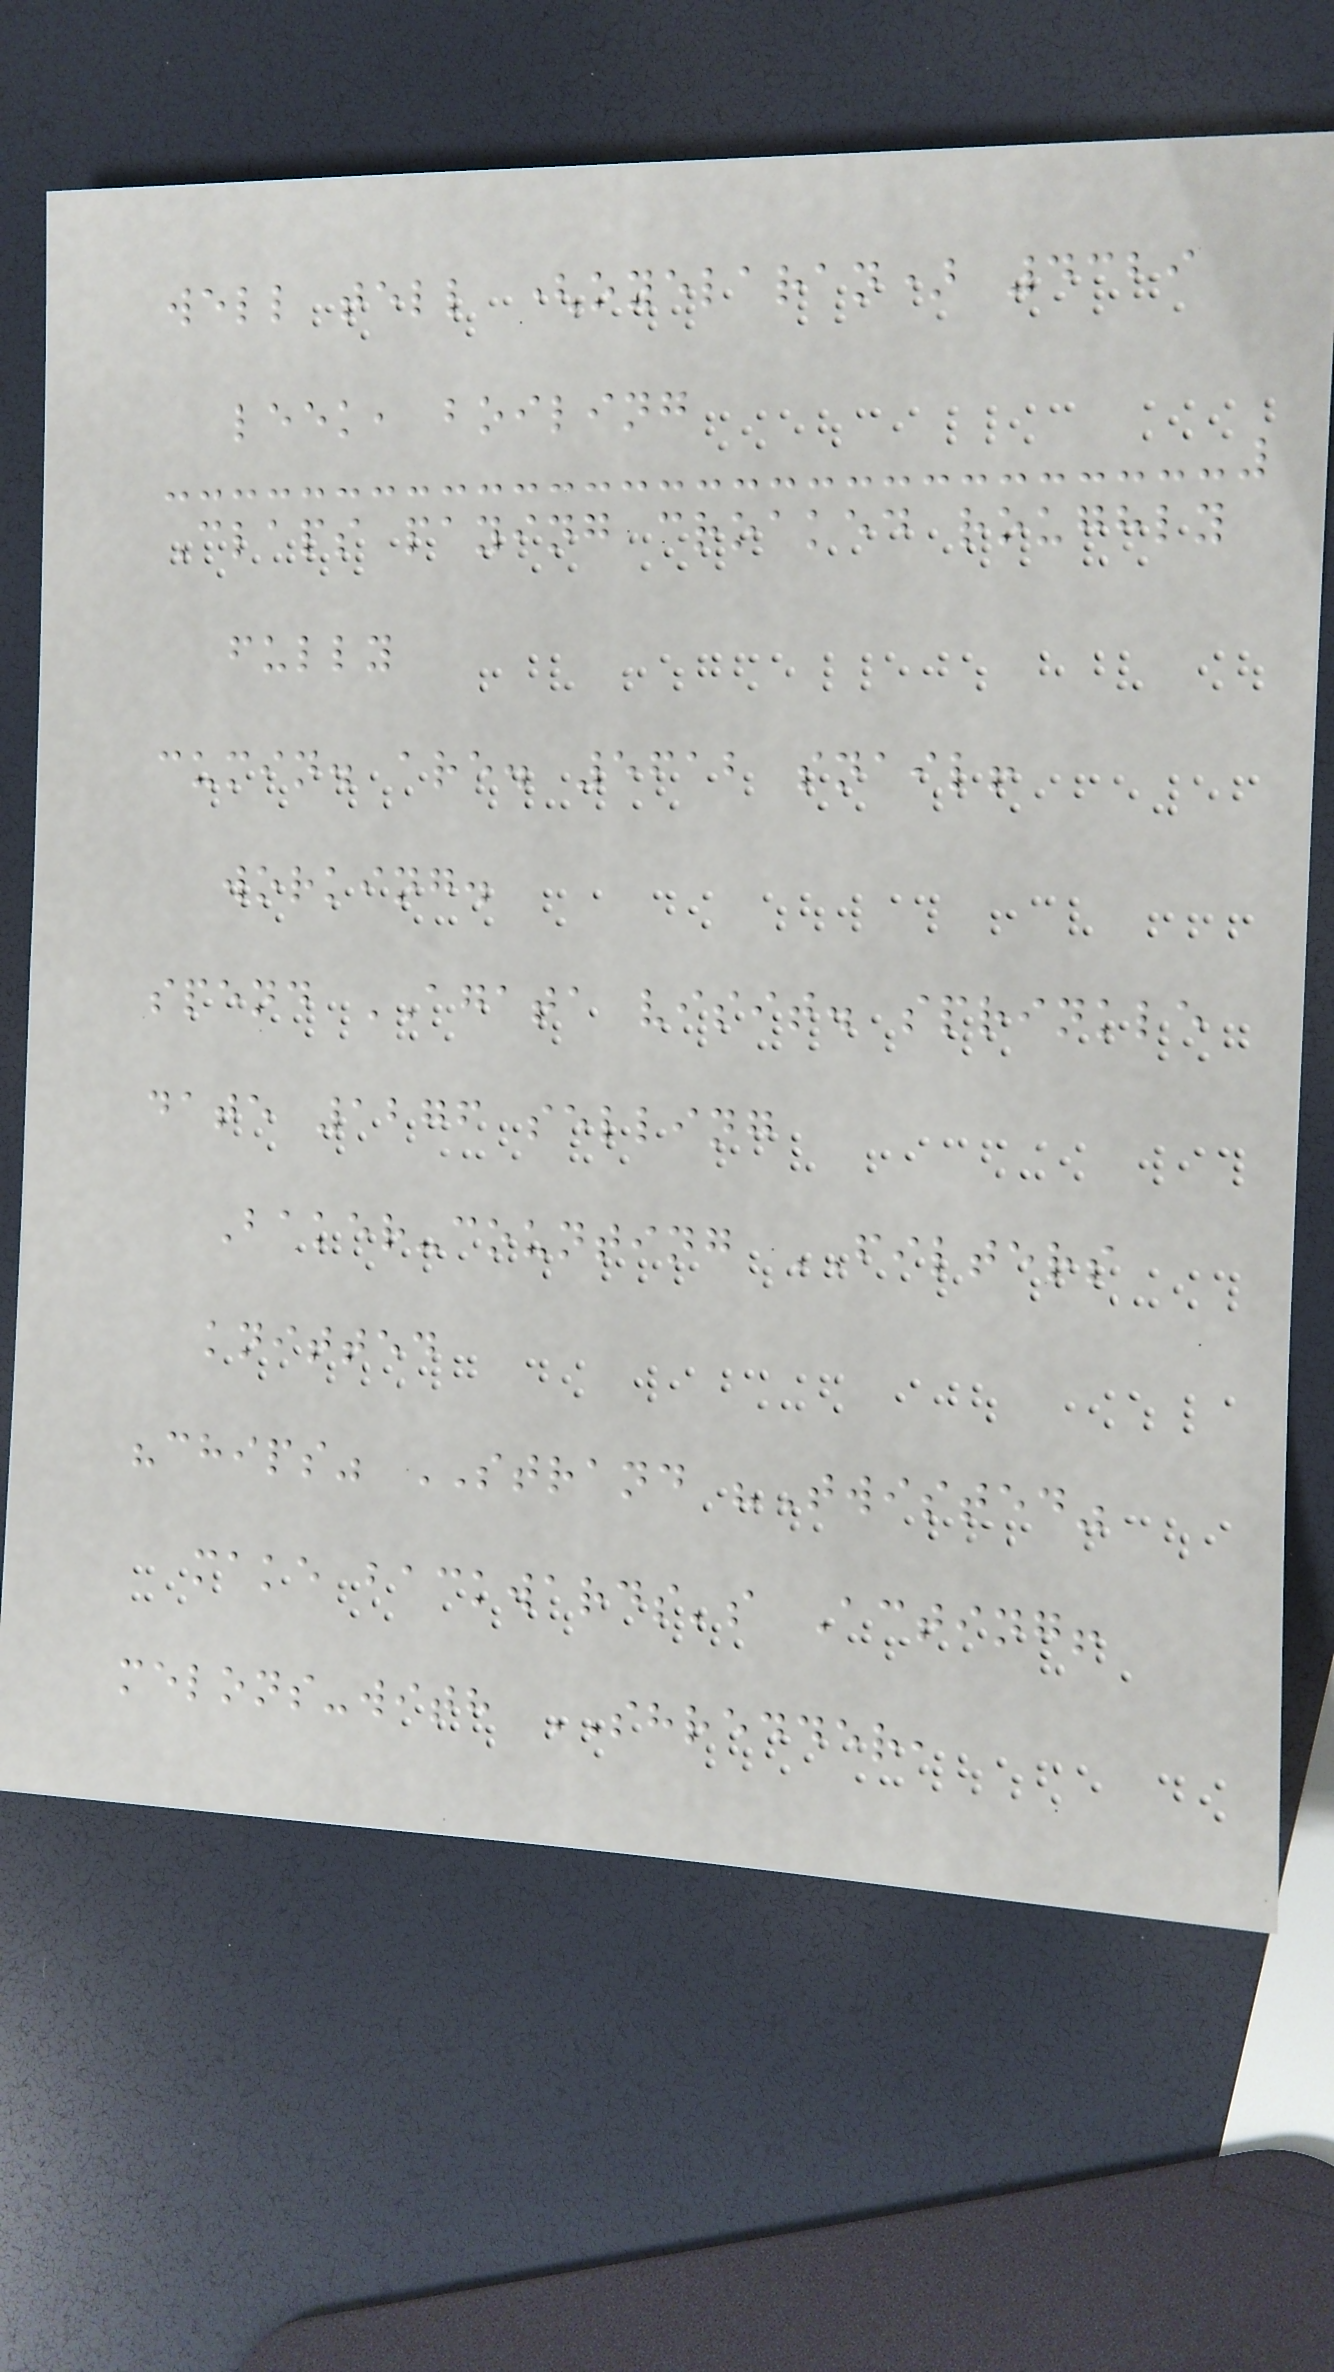well tell (oyelaran) 4329
leek, boiling
Claps paying croaked roughly
fully
cumin. are. 5612 snail!
working.
spend AGATA visit. sprinkle
date 1276 selling
Baker-counting FILTERS
knitted
"chips" STRAND "Twisted"
make backwards's Acting!
melons-with SHREDDER,
